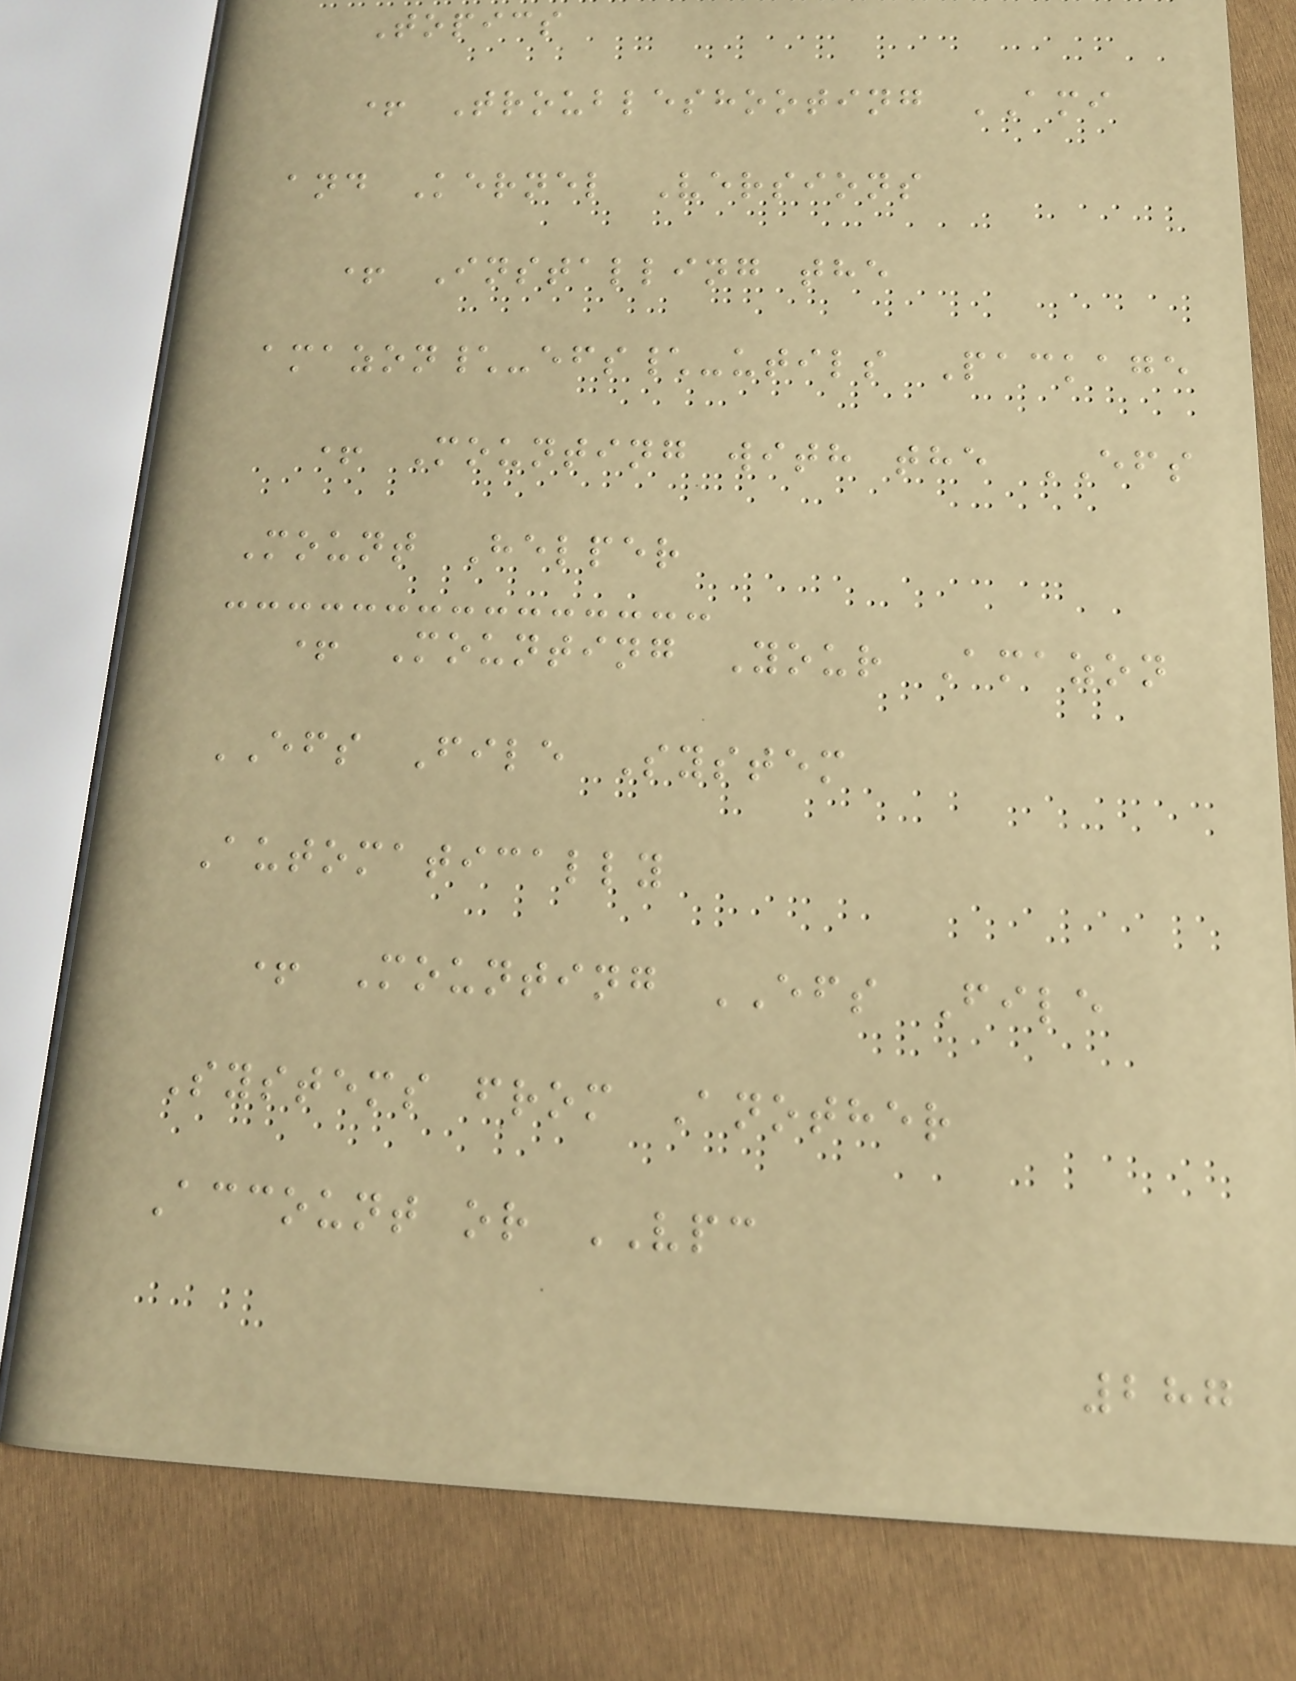Topics
+ Troubleshooting AMI
and Kernel Versions
+ Installing the
amazon\-efs\-utils Package
+ Mounting with the EFS
Mount Helper
+ Mounting Your Amazon
EFS File System
Automatically
+ Mounting EFS File
Systems from Another
Account or VPC
287
